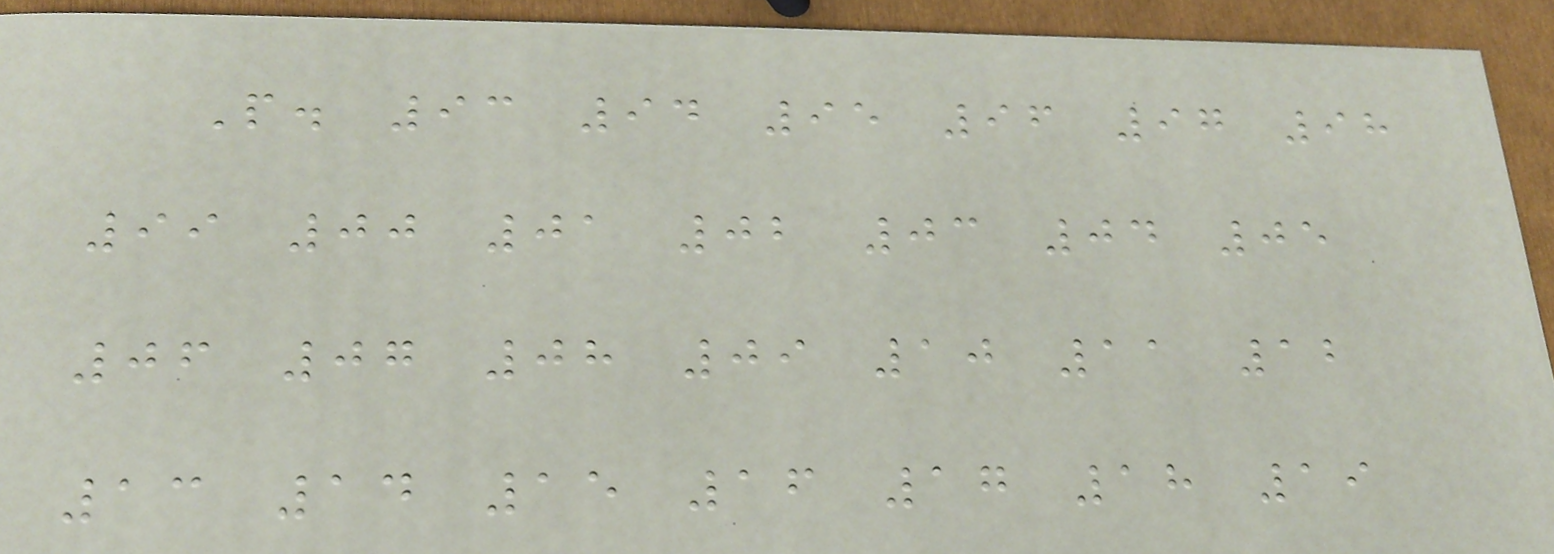P. 93 94 95 96 97 98
99 00 01 02 03 04 05
06 07 08 09 10 11 12
13 14 15 16 17 18 19
